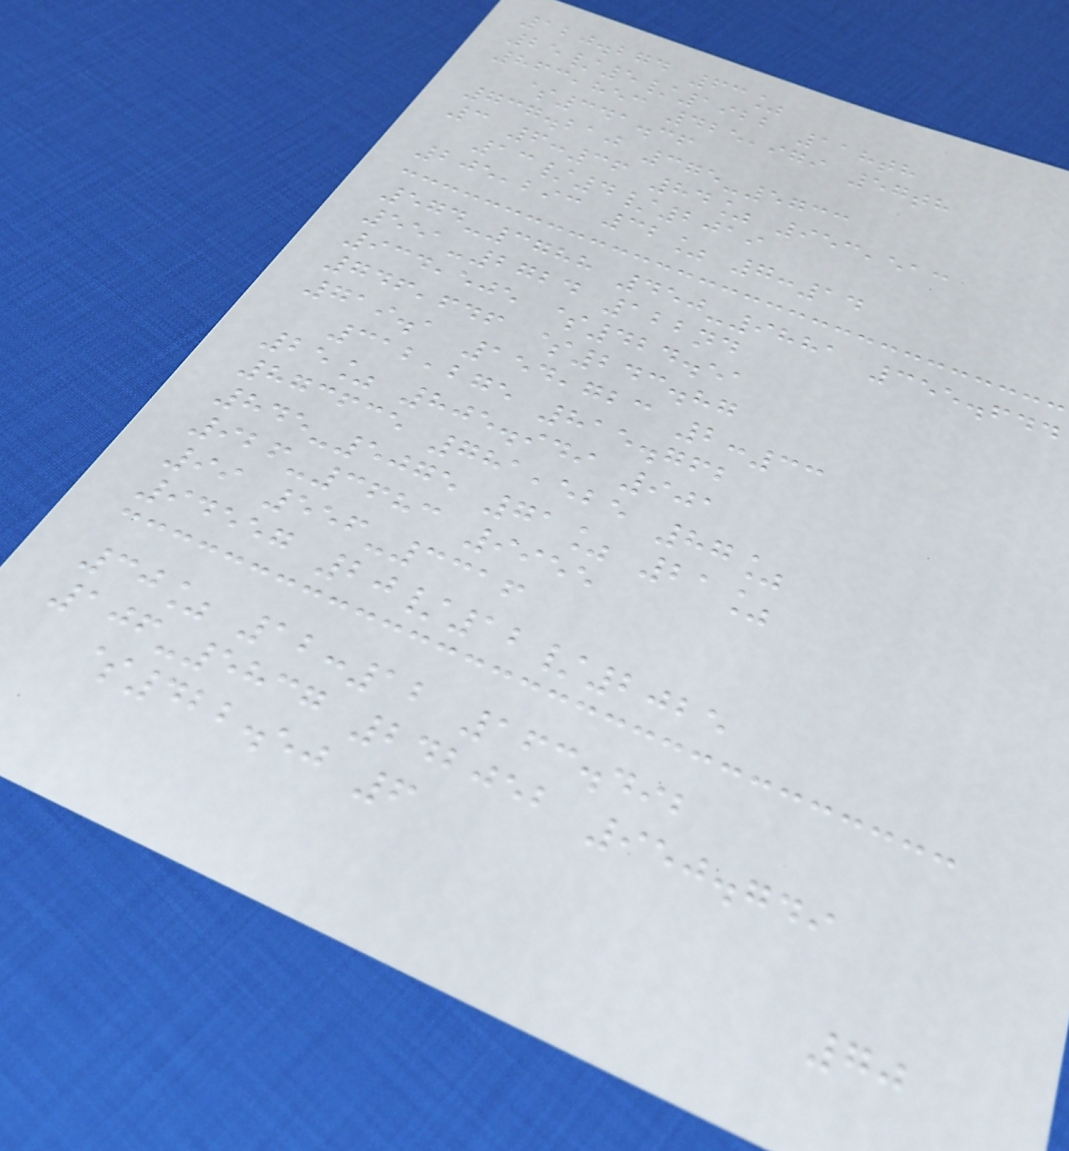120.274 63%
25/5/1922 118th
863,853 425,979 57th
$341.36
737.210 375-5733
3 6:36 84% 953,513
13/4/2019
205,293 32% 7:14
574-3788 450-9881 355.644
551-2724 122nd
934,505 $424.51
746,646 $243.87
719.1 154,723 2:33
312,275 815.762
25% 805.949 901
873635 781,525 87%
845-5075 71% 21%
926-3683 9955
99 556-3316
94557 20/12/2025
30% 12:12 163.492
106-5837 242052 950.749
$422.50 6
70
